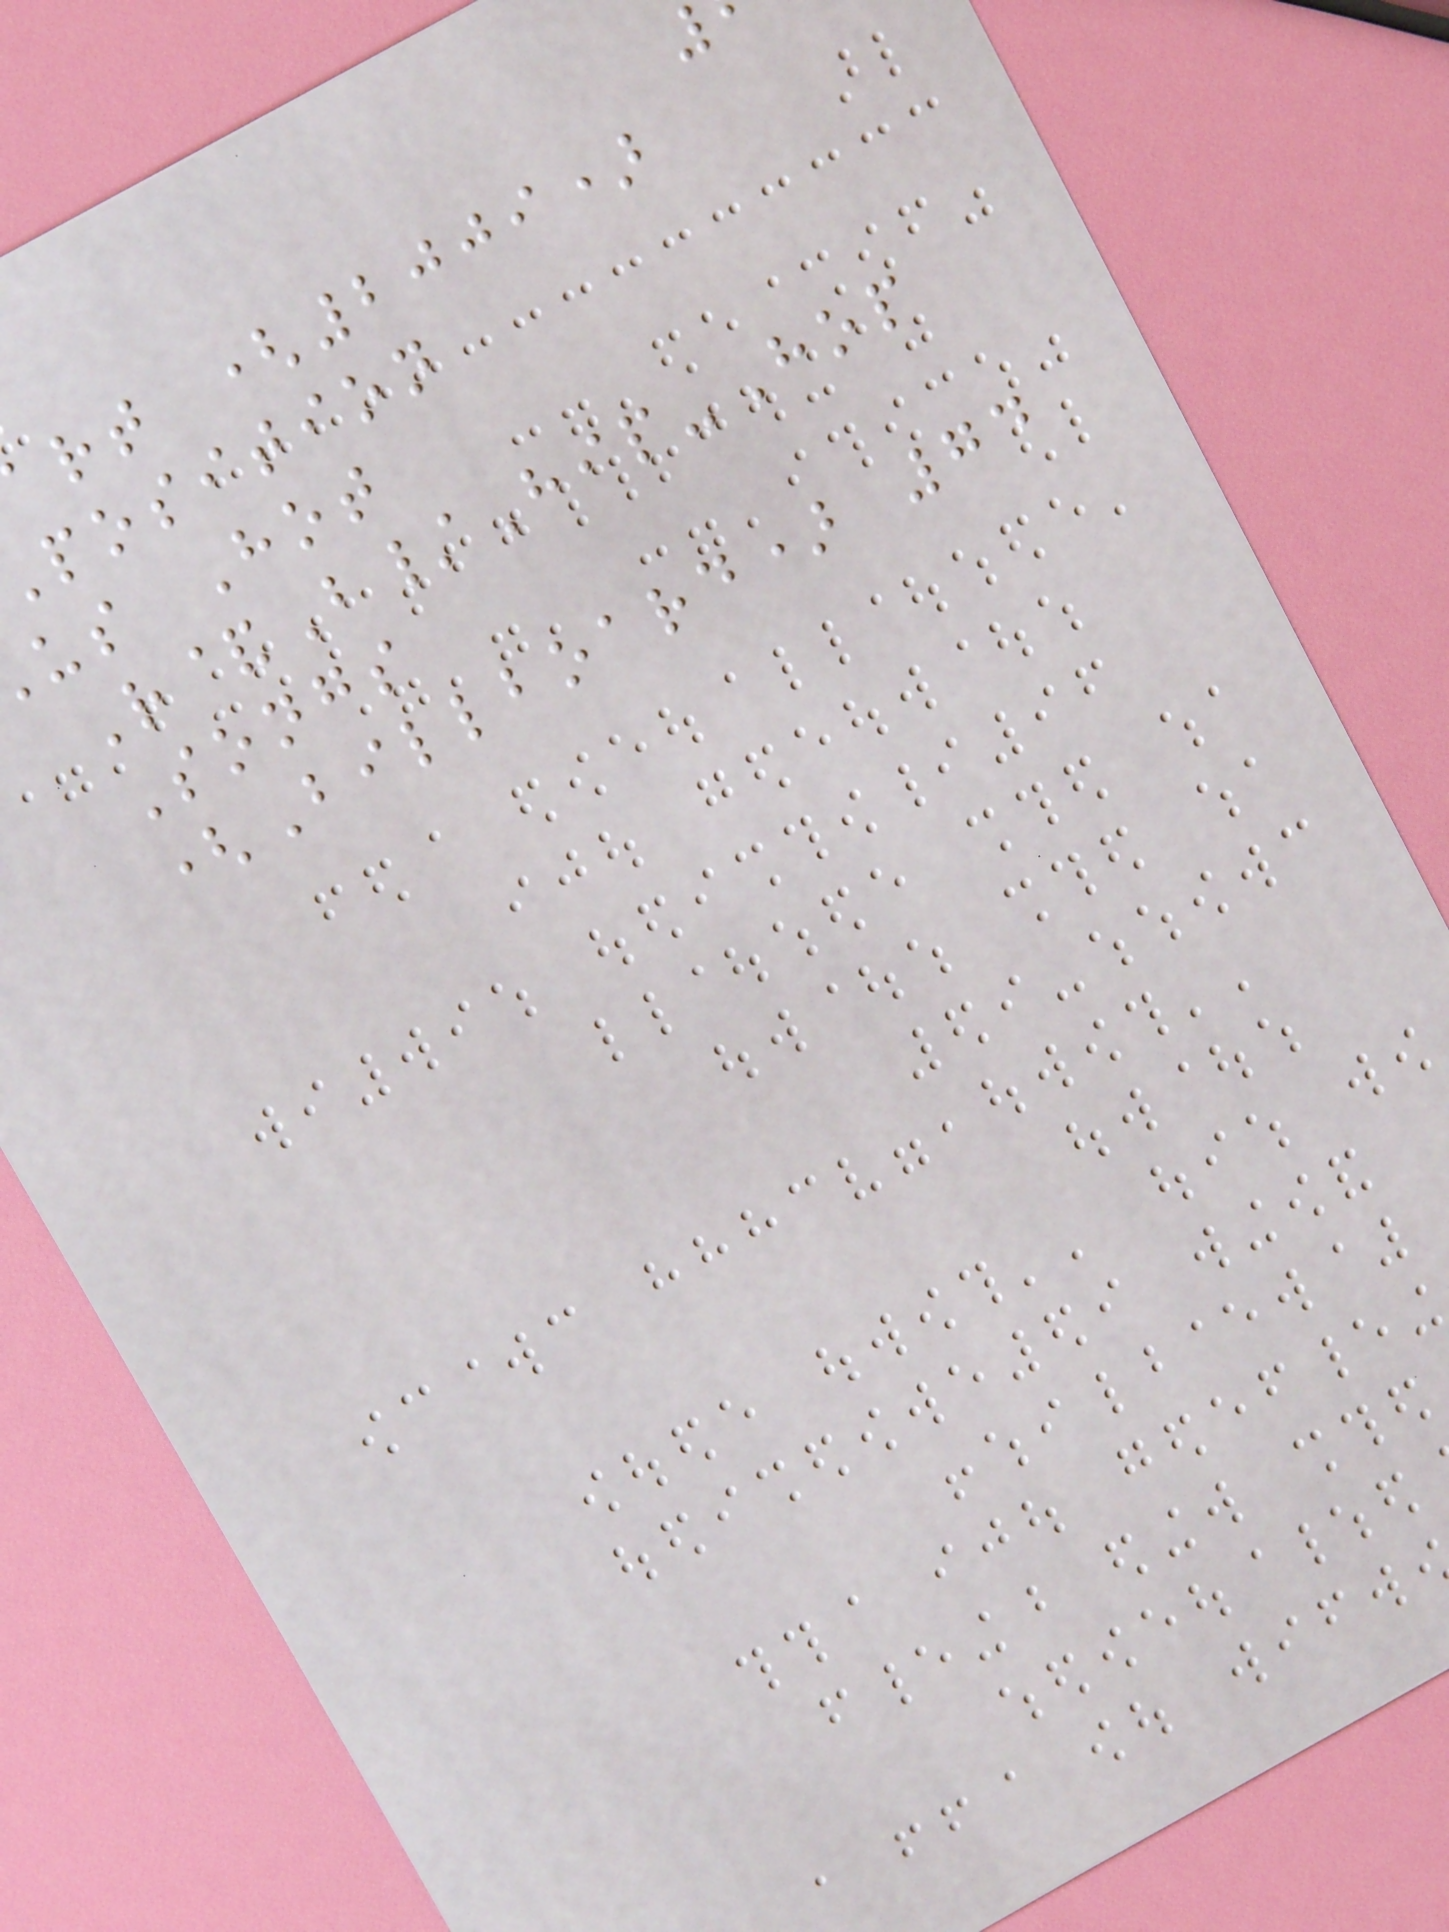rt (2009)
position
us Hot
R&B/Hip-Hop
Songs
(Billboard) 74
